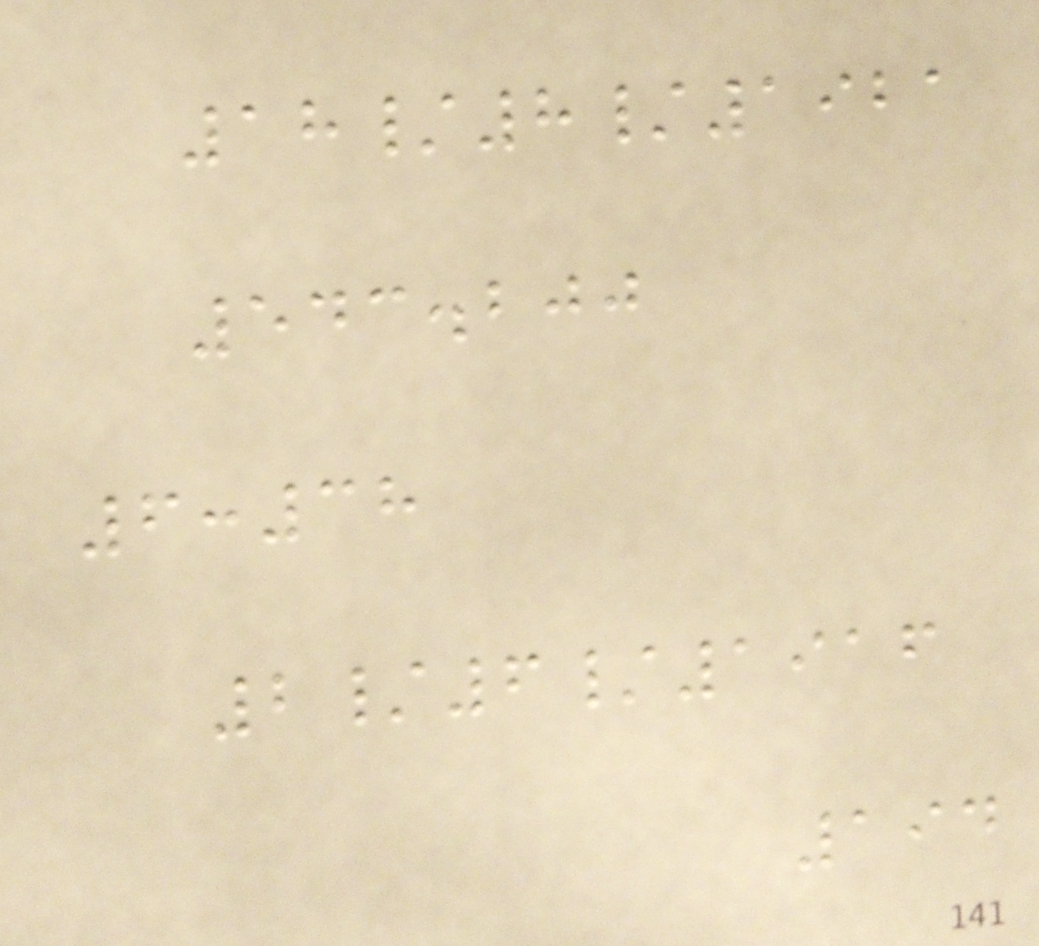18/8/1921
543.200
6:38
2/6/1916
194
